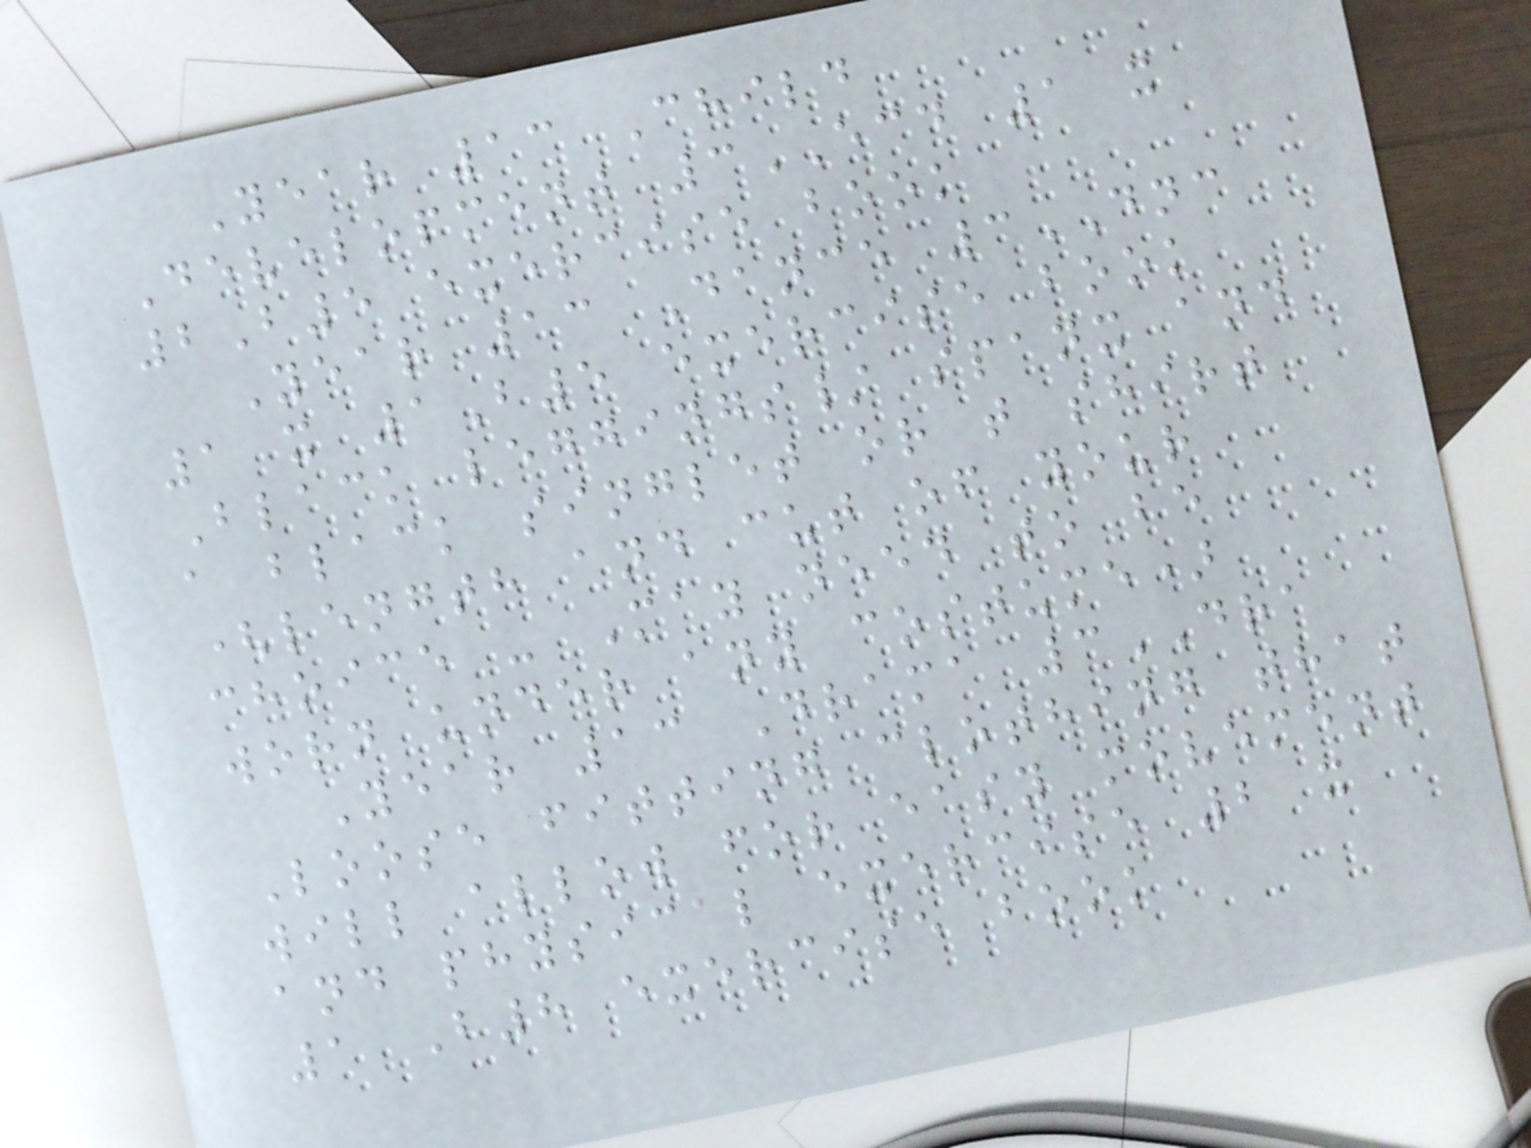Year 13 Child
Development 3ECD 1 x
2B5 exercise book
Year 13 Dance 3DNC
1 x 1B5 exercise book
Black leggings/ spanx and
a black singlet or t shirt
(length and cut of your
choice - May need to be
worn under any costume)
Year 13 Drama 3DRA
Loose fitting clothing that
will allow for easy movement
and physical exercise 2 x
1 B8 exercise book
